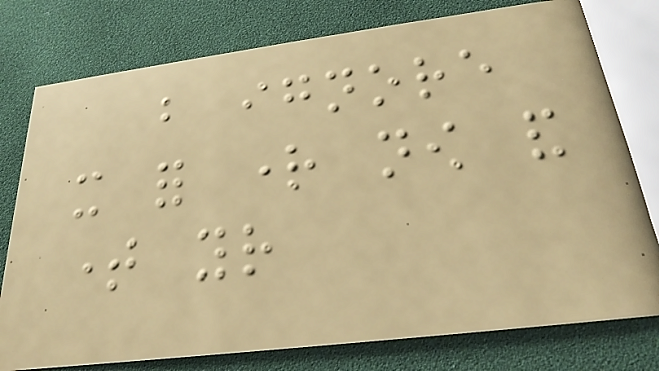but ignore
it for right now and
time your
